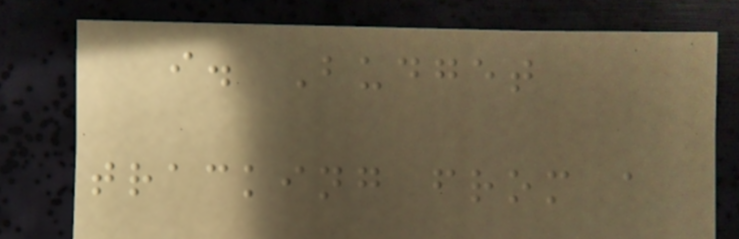i. Budget
tracking from a
